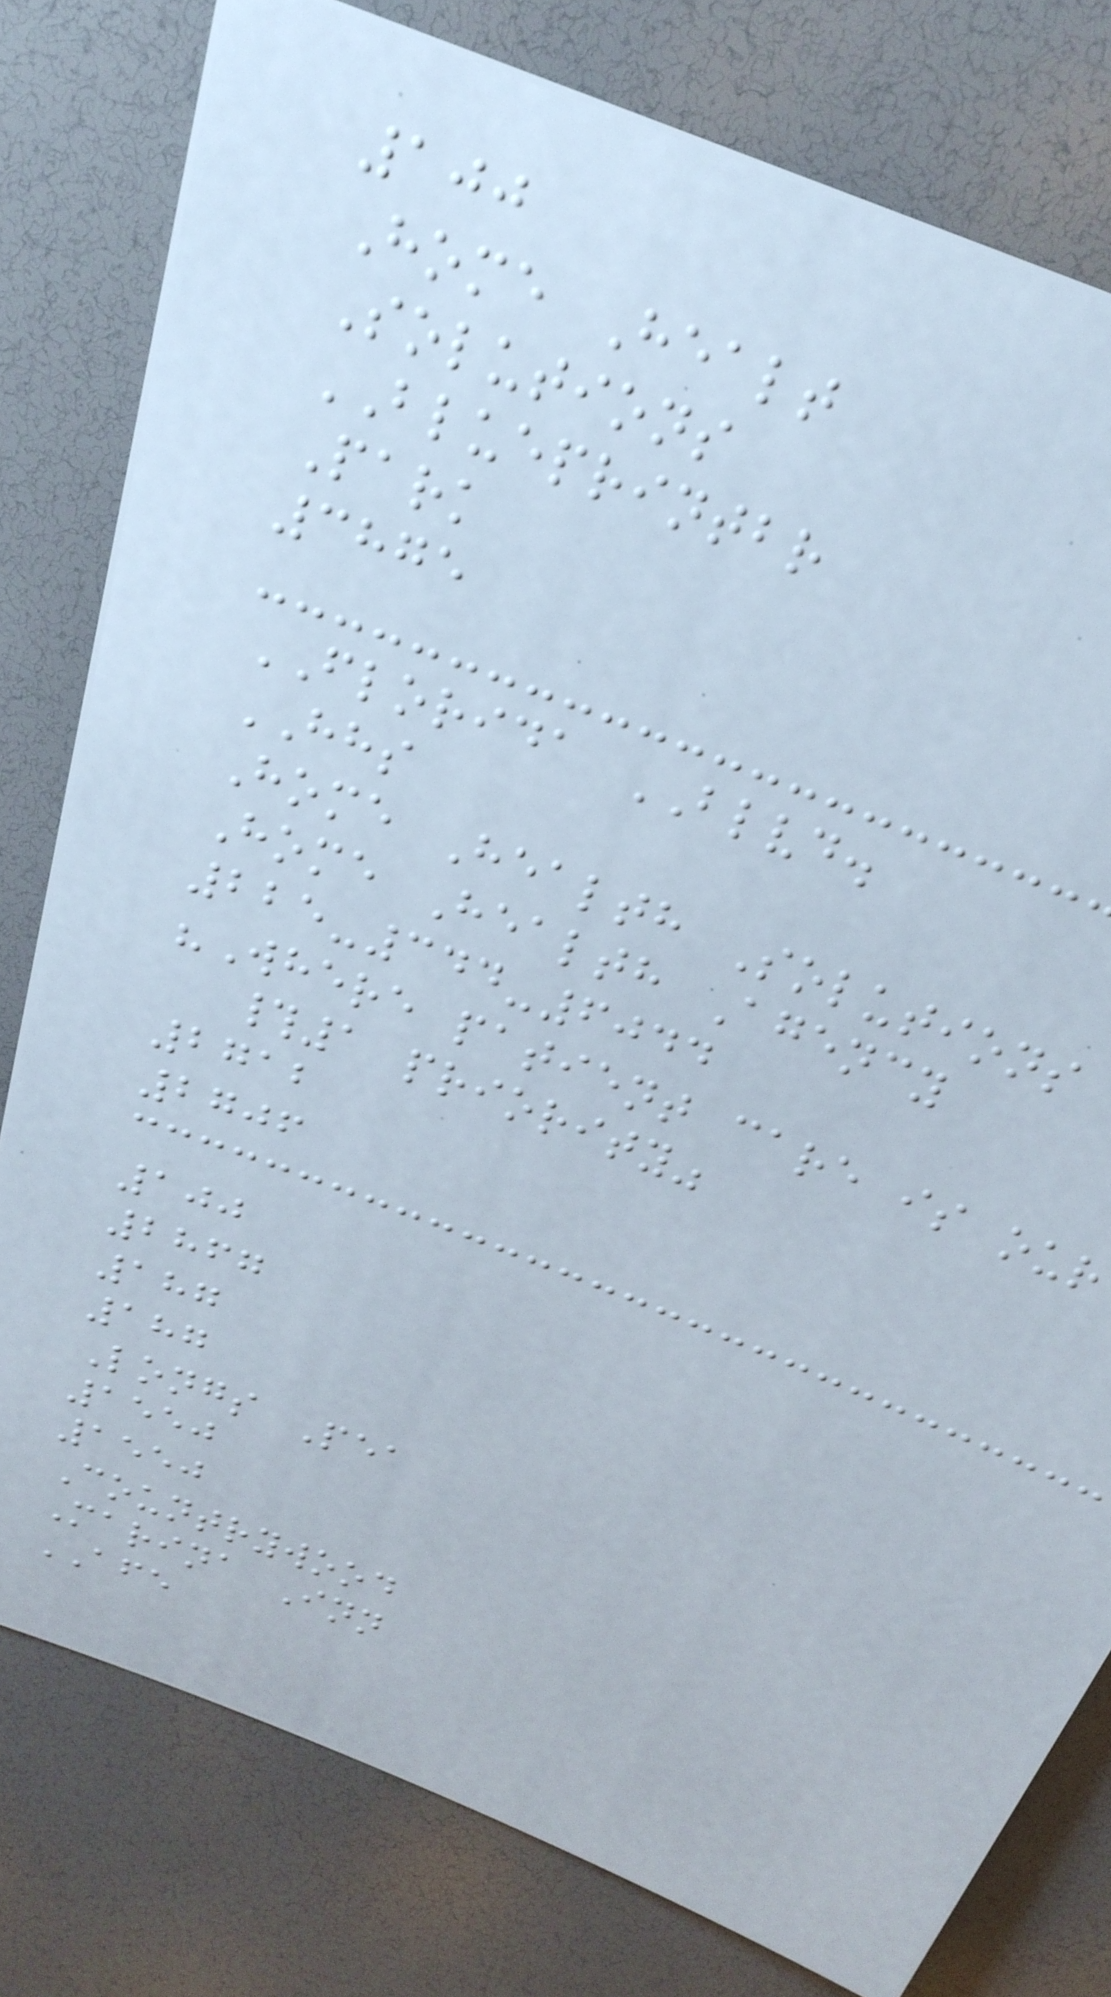100
Home Healt
Solutions
BLUEPRINTBR
Park
3875
FLORIDA BLVD.
HHS
Home Health Solutions
Home Health Agency
225-344-6044
"Where patient care is our
#1 priority"
2712
2706
100
2867
187
187
Longs Pea
1550
1550
Countrywood
Marina Inn
AFE
